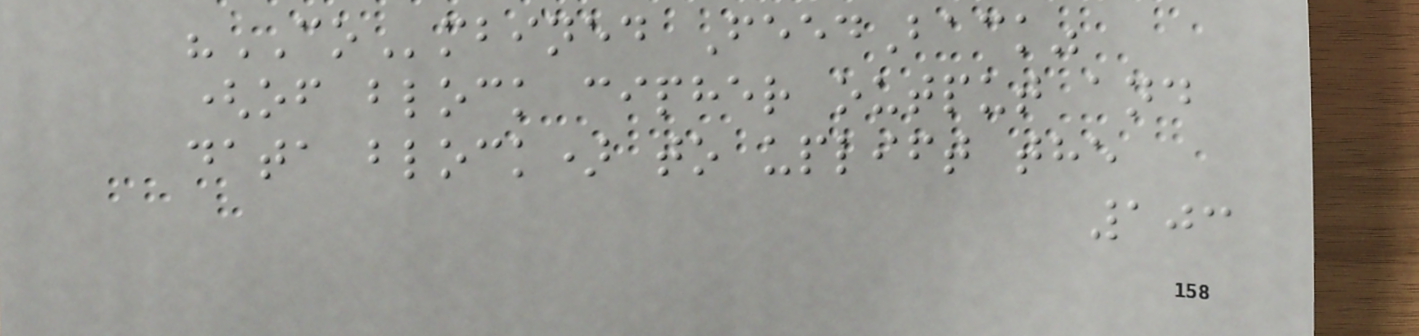"COmbined FeedBack"
(of block cipher output and
data block) to uplift the
103
